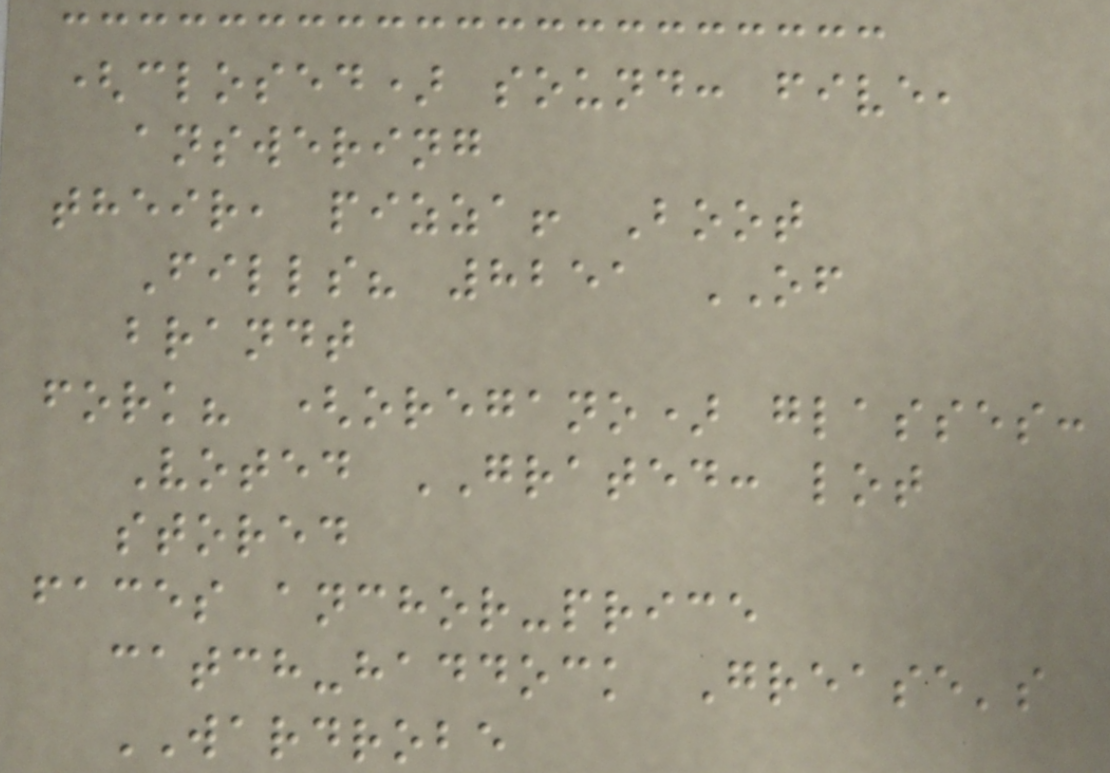(closed) sound: five,
answering
their, pizza! Boot
Fills? 8251 OF
brandt
fork? (oregano) glasses:
Voted GRATED: lot
stored
faces anchor-price
catch-haddock Grease's
WARDROBE
